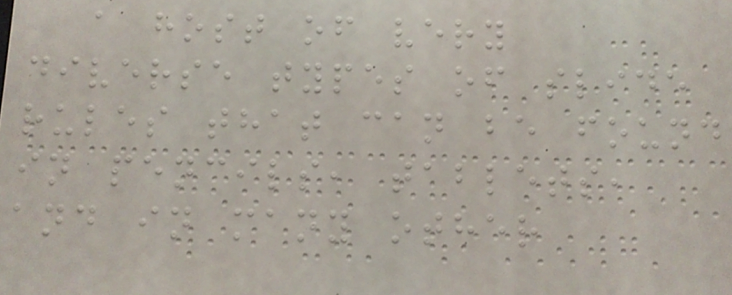a host of very
diverse types of slide
rules that can be found
in pencils, tablets,
and in many other
